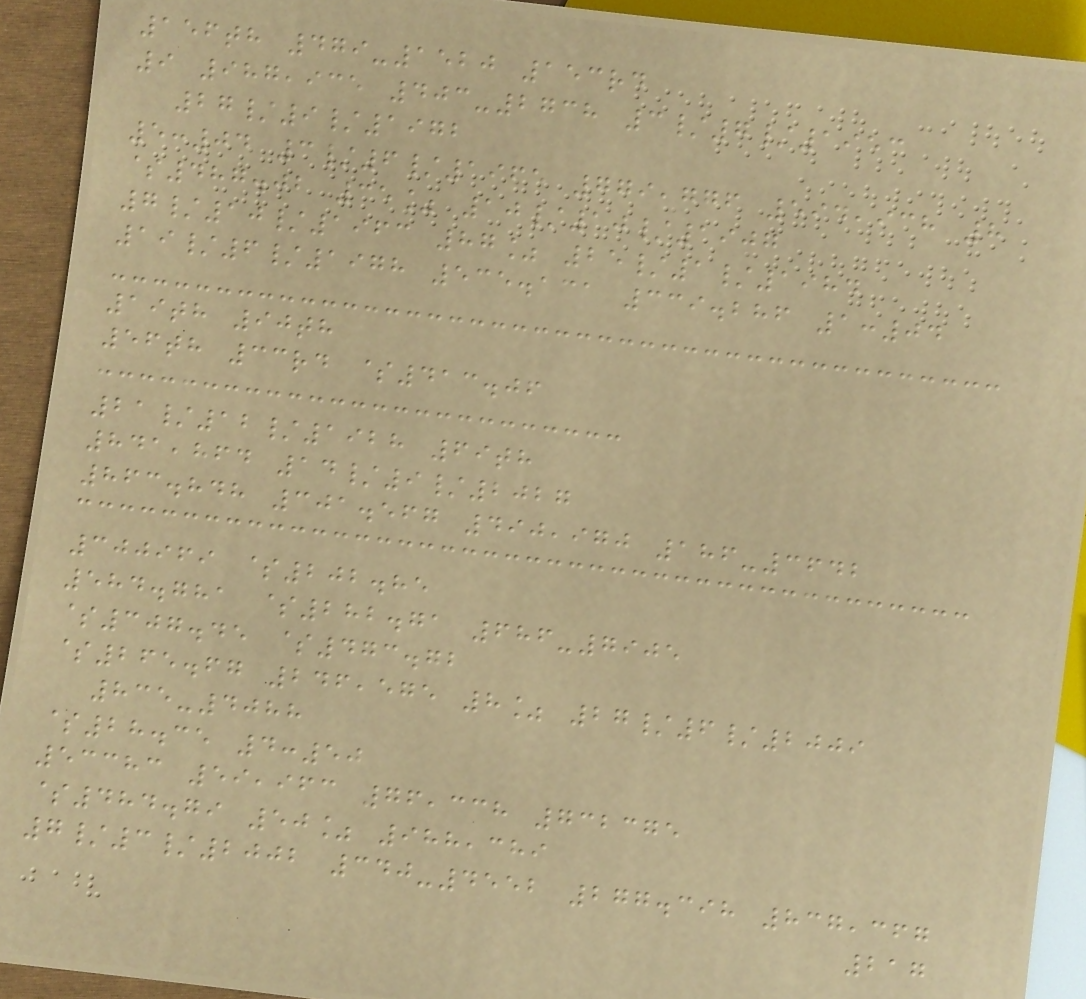156th 479-1520 153rd
9 987,935 403-2738 3/7/1953
27/9/1972
5:04 3/6/1965 779,776 594,938 8
$487.02 35% 10/10/1907
7/10/1963 87% 25/1/1984
19/6/1978 535.131 339.286 1:04
19th 90th
56th 33rd $413.06
21/12/1928 69th
841,864 14/9/2027
863.848 301.567 490,970 186-3642
300969 $202.85
584.781 $282.71 686-7905
$307.45 $473.72
$265.67 246,575 8% 27/6/2009
835-4088
$28.35 4:50
53383 59,963 76,338 732375
$484.79 50% 988,389
7/3/2002 340-4552 277.398 837,367
217
